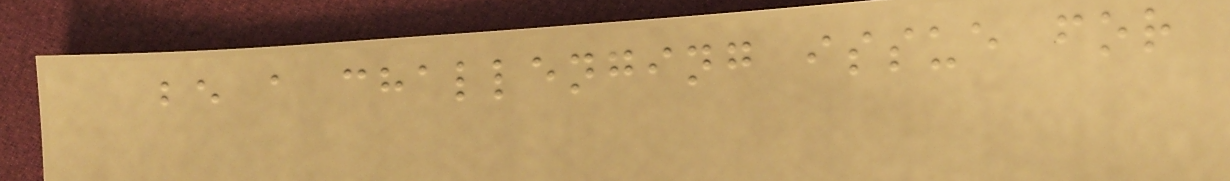be a challenging issue for
